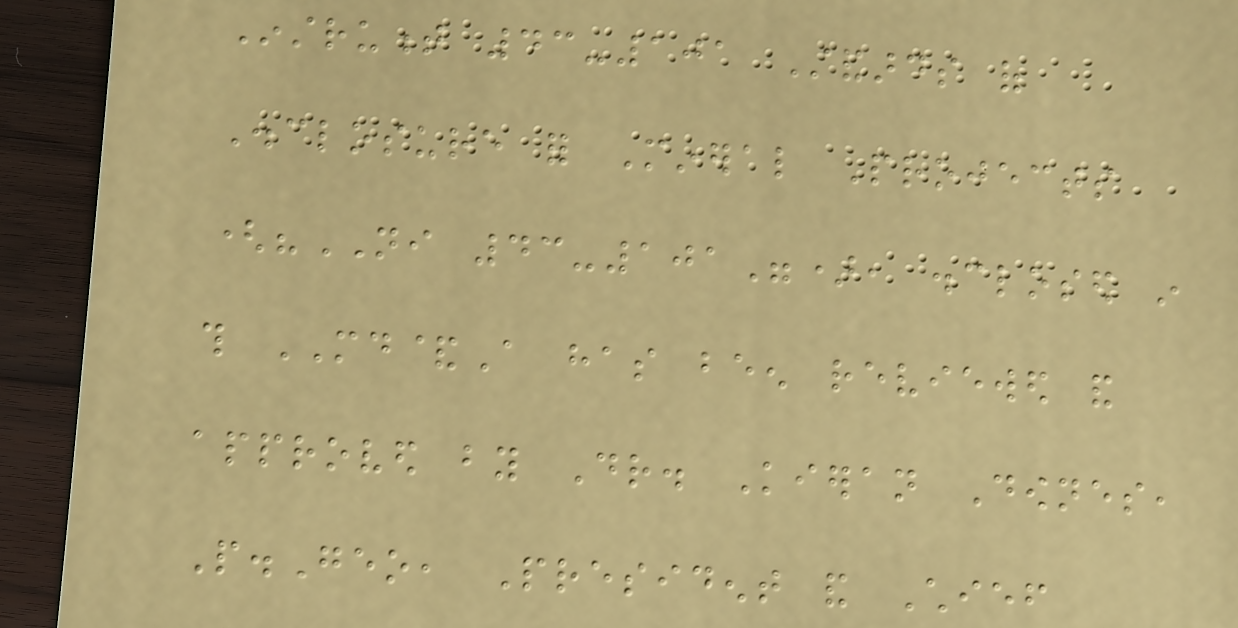Instrument 43-101 Standards of
Disclosure for Mineral Projects
("NI 43-101"), disclosed in
this MD&A has been reviewed and
approved by Dr. Kieran Downes,
P.Geo, President and Chief
